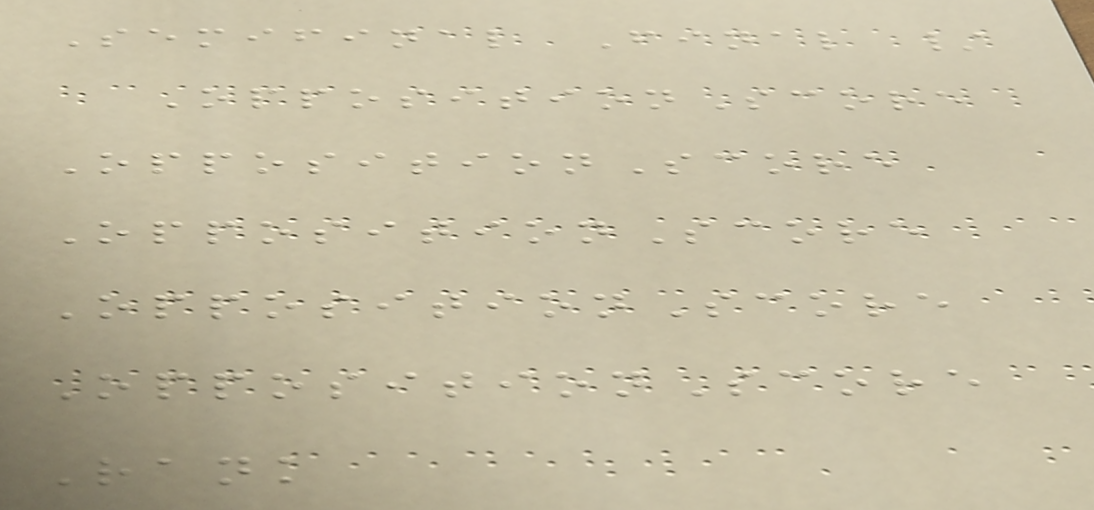Semifinal Final /
OppositionScore
OppositionScore
OppositionScore
OppositionScore
OppositionScore
Rank
